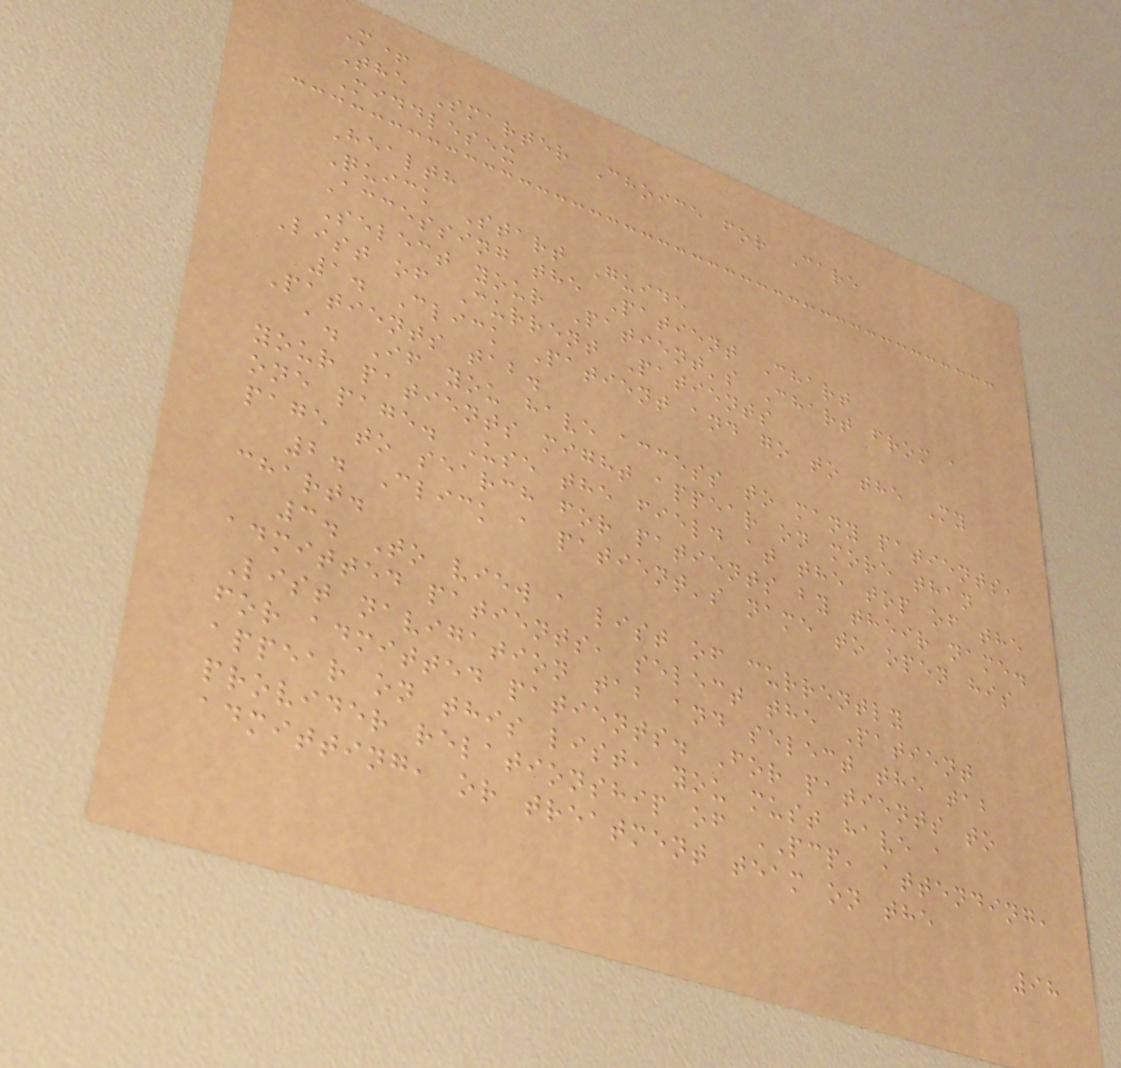M+
The Smarter Choice for Care
Middlesex
Health
Quick Start Guide
Accessing the Patient Chart
Select your Patient's Chart from a
List of Current Patients
1. Click Patient and go to the My
Patients tab.
a. If you have access to many patients,
your patients might appear on more than
one page. Use the field at the top of the
page to search for patients by their name.
2. Click a patient's name to open his
chart.
3. To view a list of currently
admitted patients, select the Patient
List navigation tab and select the tab
for admitted patients. For patients to
appear on this list, you must have a
provider relationship of PCP, attending,
admitting, or treatment team on the
98
